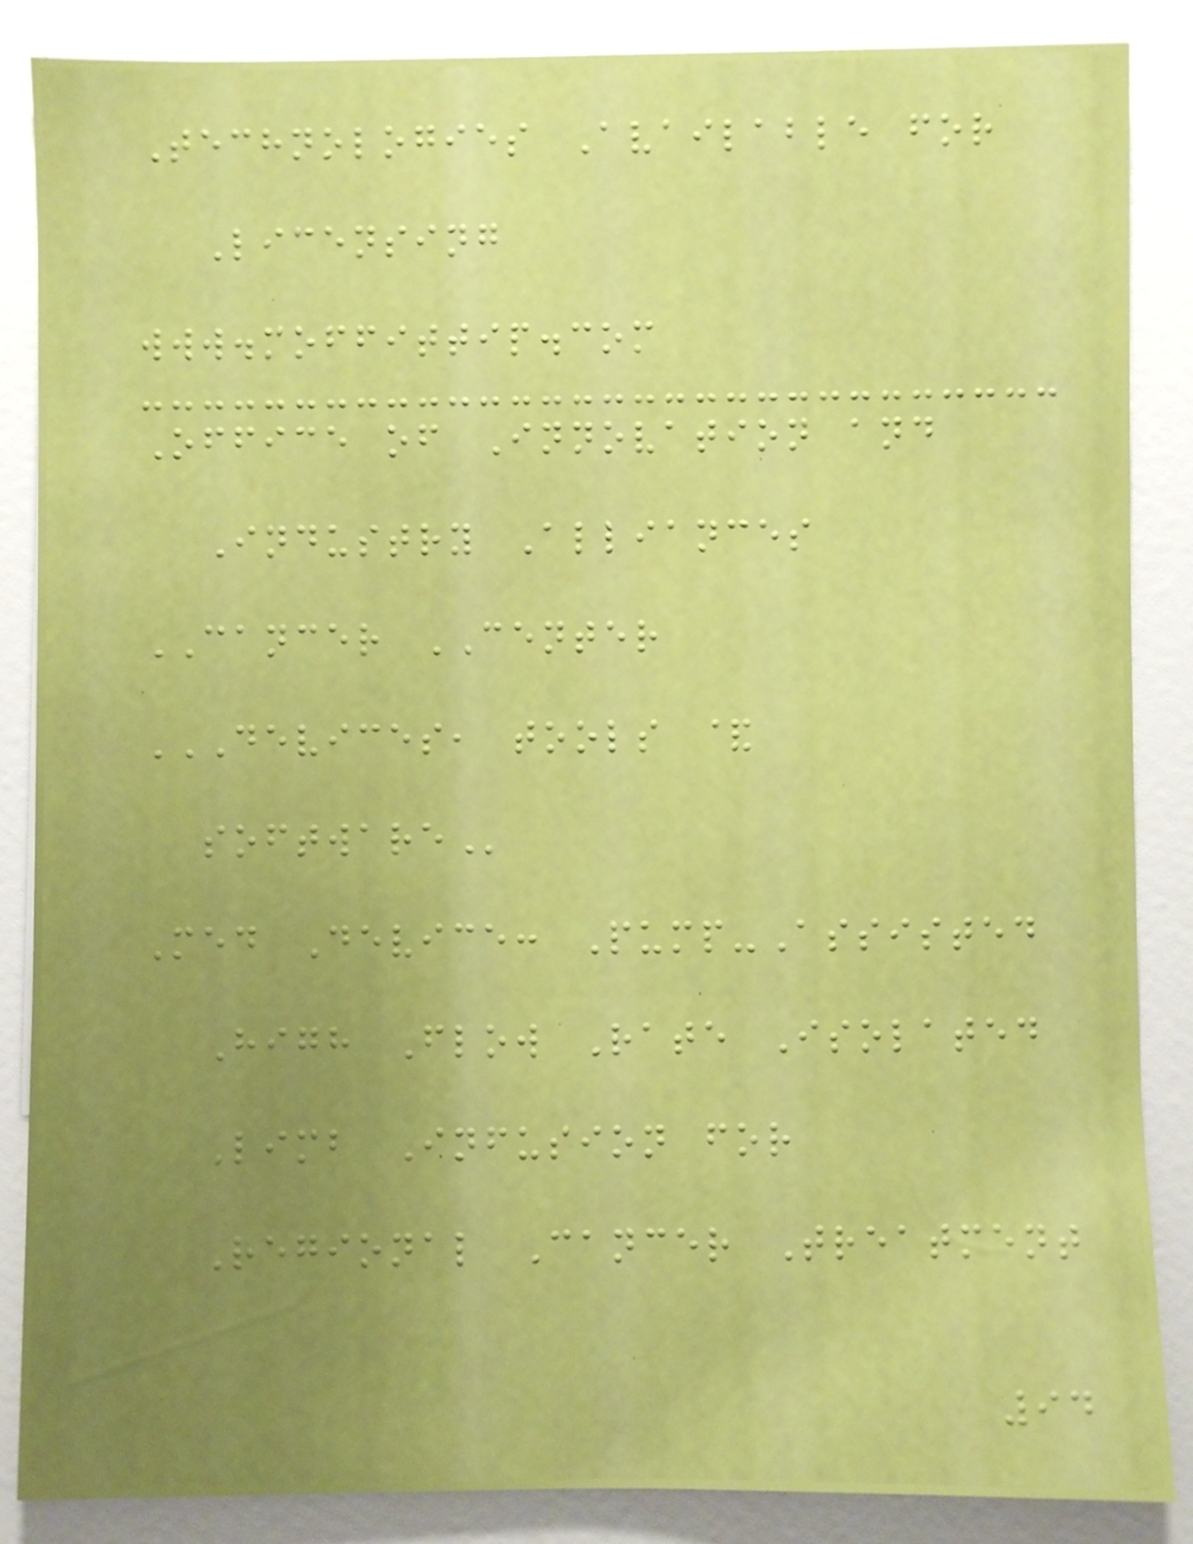Technologies Available for
Licensing
www.moffittip.com
Office of Innovation and
Industry Alliances
CANCER CENTER
DEVICES, TOOLS &
SOFTWARE
Med Device: Pump-Assisted
High Flow Rate Isolated
Limb Infusion for
Regional Cancer Treatment
94
